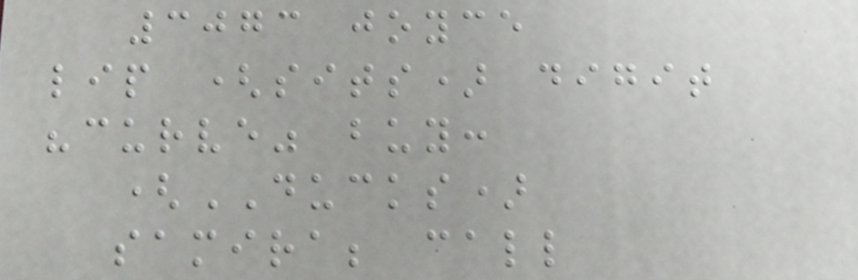3073 joyce
lip (sits) digit
"curve" buy:
(DUCKS)
samira; call
